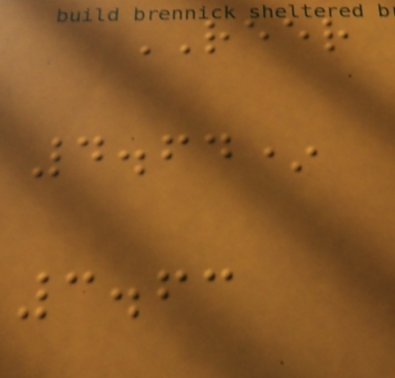REER
4.64*
3.63
